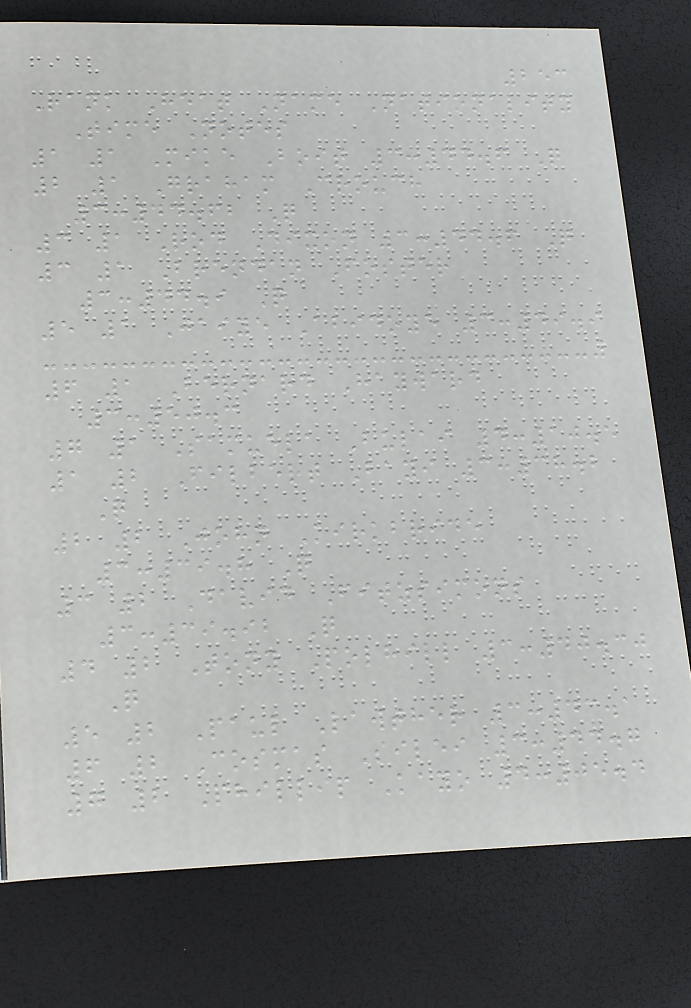253
Rank Heat Name Nationality
Time Notes
1 1 Mike Boit 3:44.6 Q
2 1 Graham Crouch
3:44.62 Q
3 1 Rod Dixon 3:44.6 Q
3 1 Brendan Foster
3:44.9 Q
5 1 Jaiye Abidoye 3:49.9
6 1 Bernard Hayward
3:50.3
7 1 Samuela Bulai 4:10.5
1 2 Filbert Bayi 3:38.2
Q
2 2 John Kirkbride
3:39.8 Q
3 2 David Fitzsimons
3:39.92 Q
4 2 Tony Polhill 3:40.30
Q
5 2 Paul Lawther 3:43.1
6 2 Cosmas Silei 3:44.7
7 2 Phillip Kayo 4:05.4
